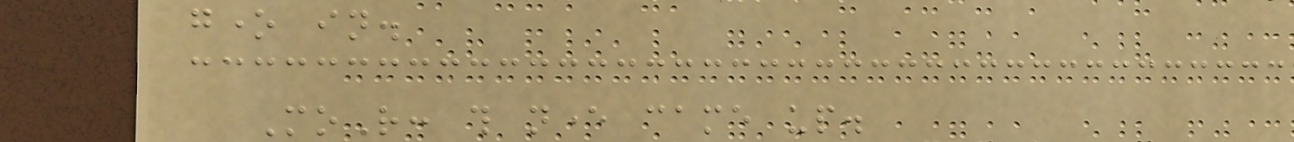gone in.
MoR: this never came up.
